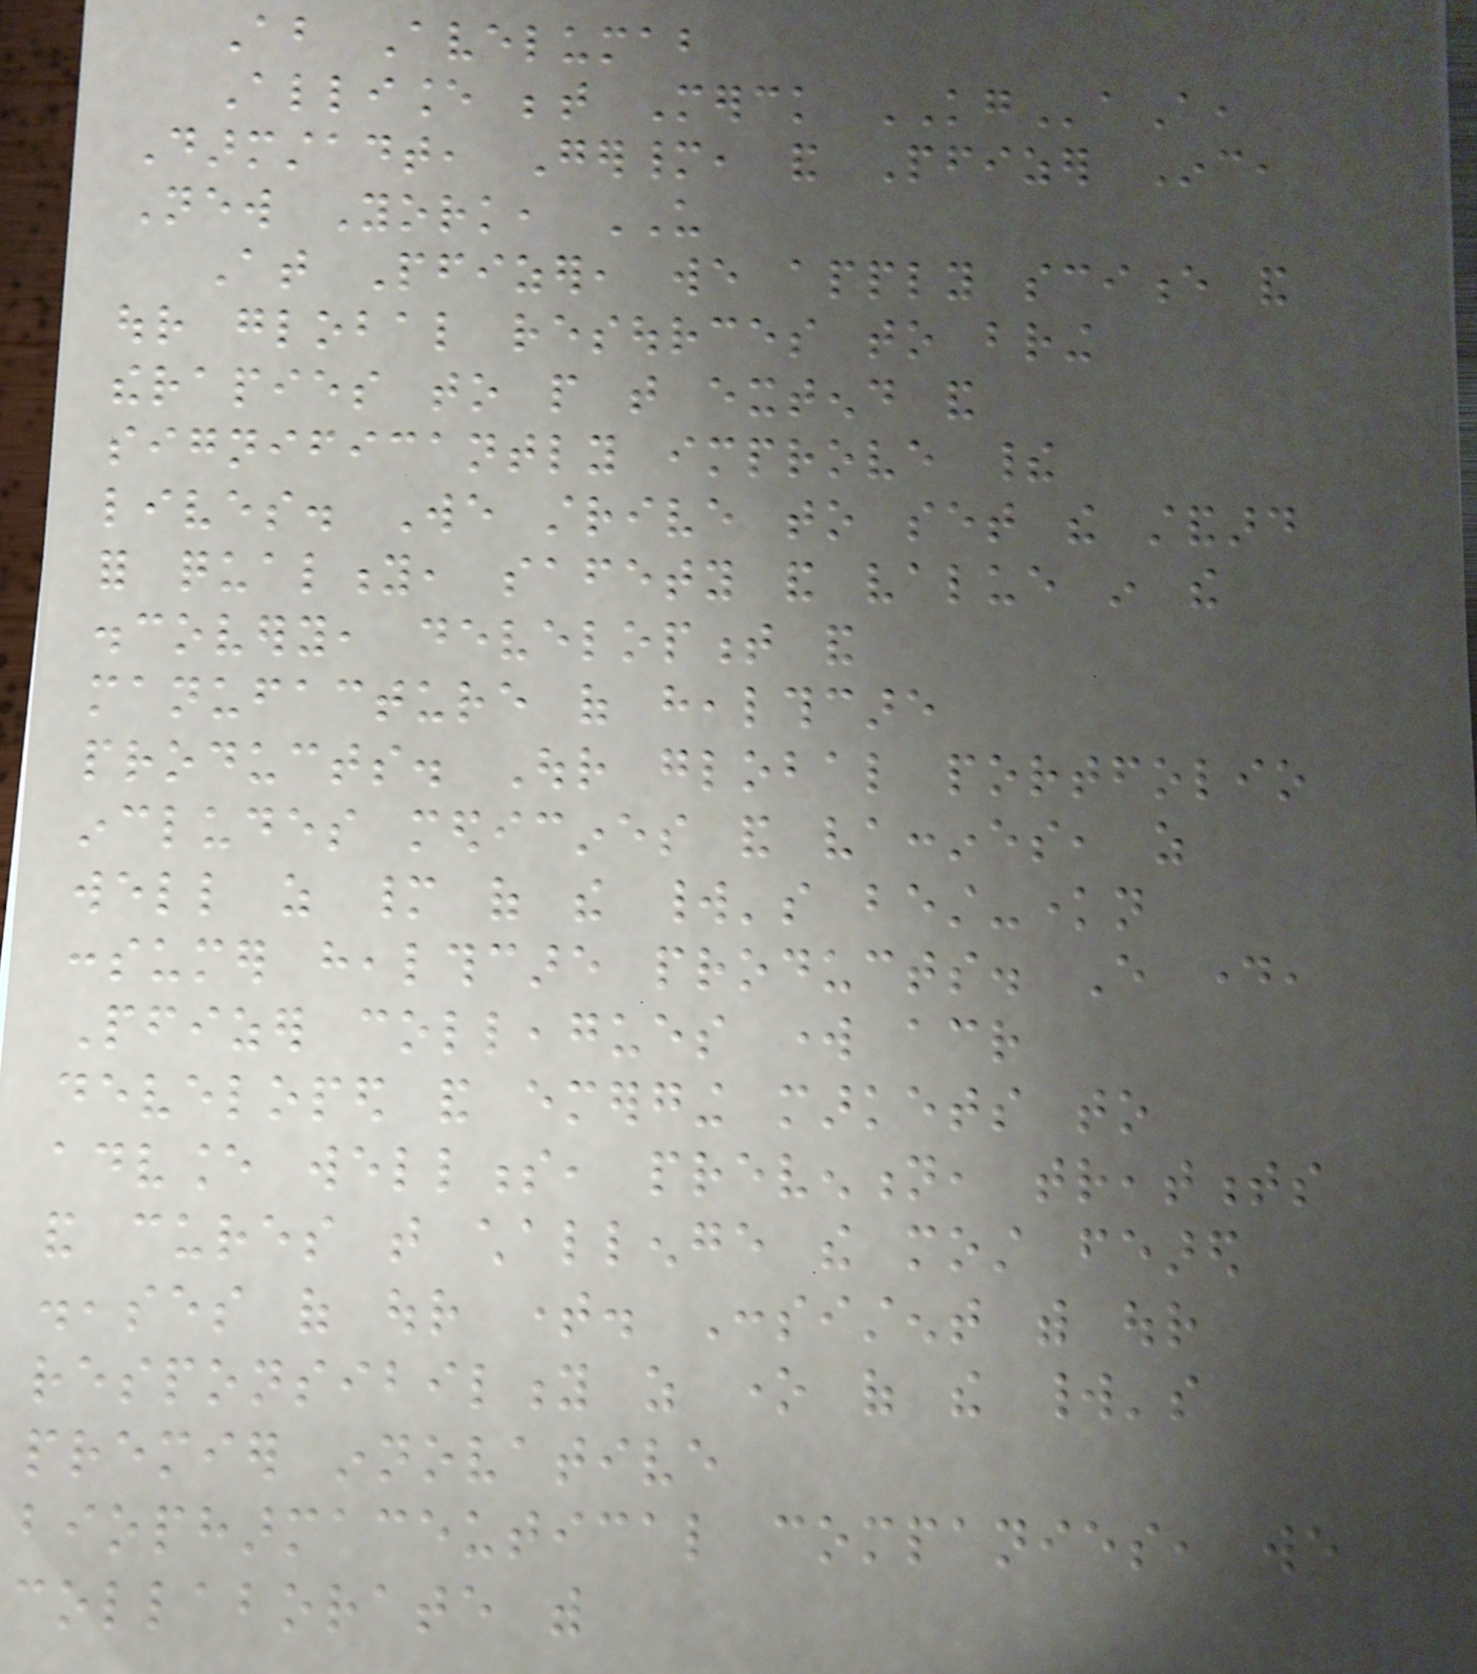About Avelumab
Alliance between Merck KGaA,
Darmstadt, Germany, and Pfizer Inc,
New York, US
At Pfizer, we apply science and
our global resources to bring
therapies to people that extend and
significantly improve their
lives. We strive to set the standard
for quality, safety and value in the
discovery, development and
manufacture of healthcare
products. Our global portfolio
includes medicines and vaccines, as
well as many of the world's best-known
consumer healthcare products. Every day,
Pfizer colleagues work across
developed and emerging markets to
advance wellness, prevention, treatments
and cures that challenge the most feared
diseases of our time. Consistent with our
responsibility as one of the world's
premier innovative
biopharmaceutical companies, we
collaborate with
